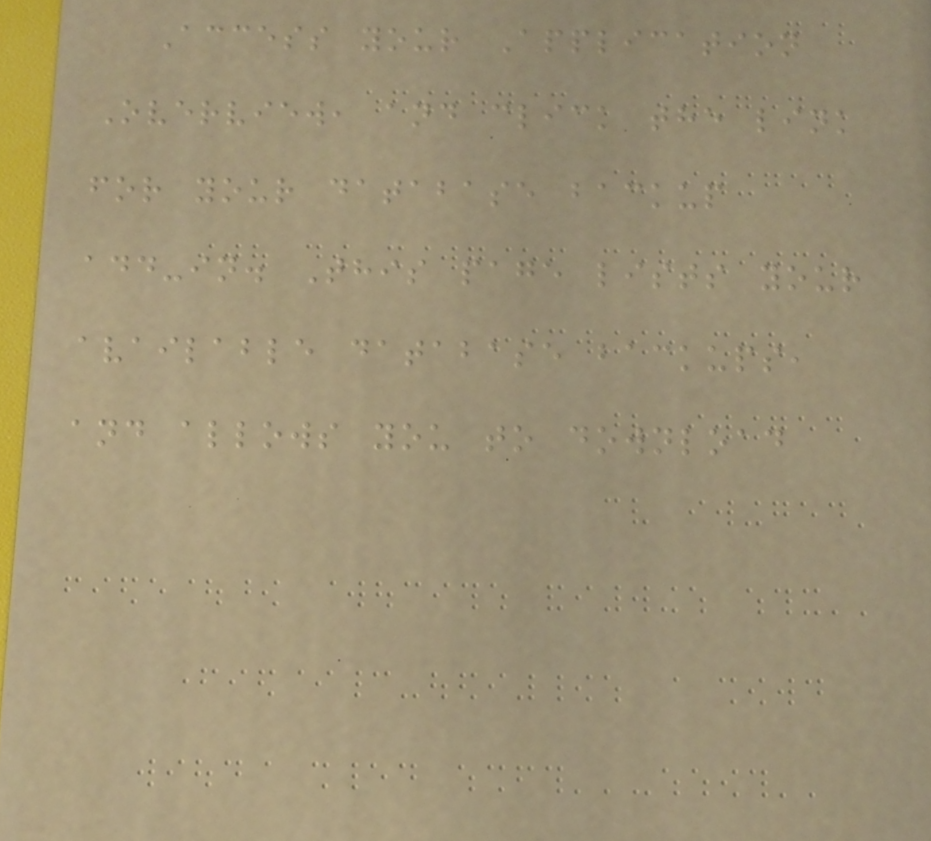Access your Application
Overview, and click the link
for your database backup
add-in. This page lists your
available database backups,
and allows you to download
